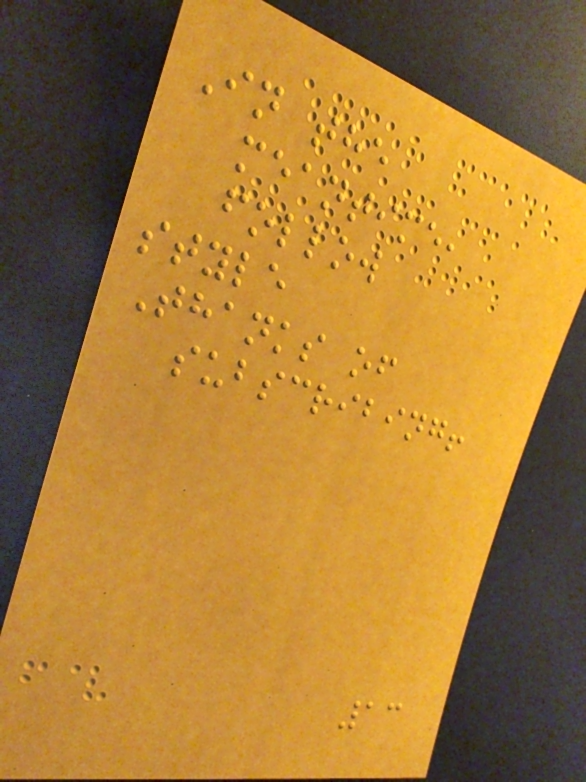In the
meantime,
follow
style
Thanks of
subscribing!
13
